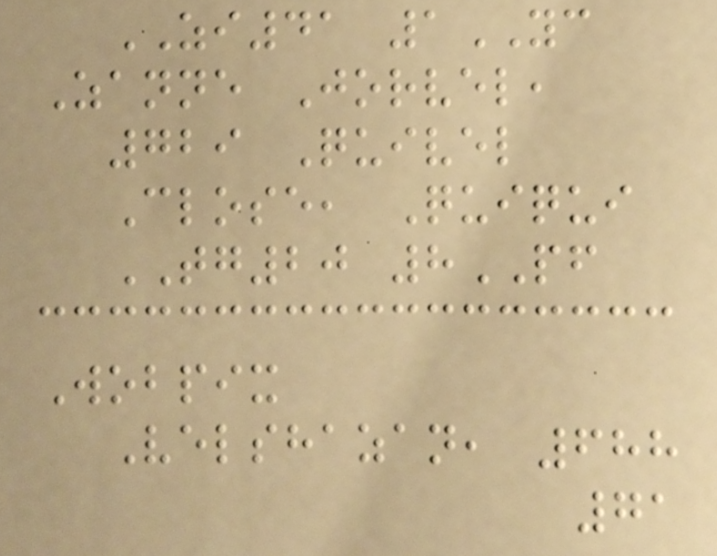ZI41 1YC
Zanne Jorvel,
729 Quivel
Close, Quiqui
TG20 8PF
Wobpix
Velshazan, 688
71
